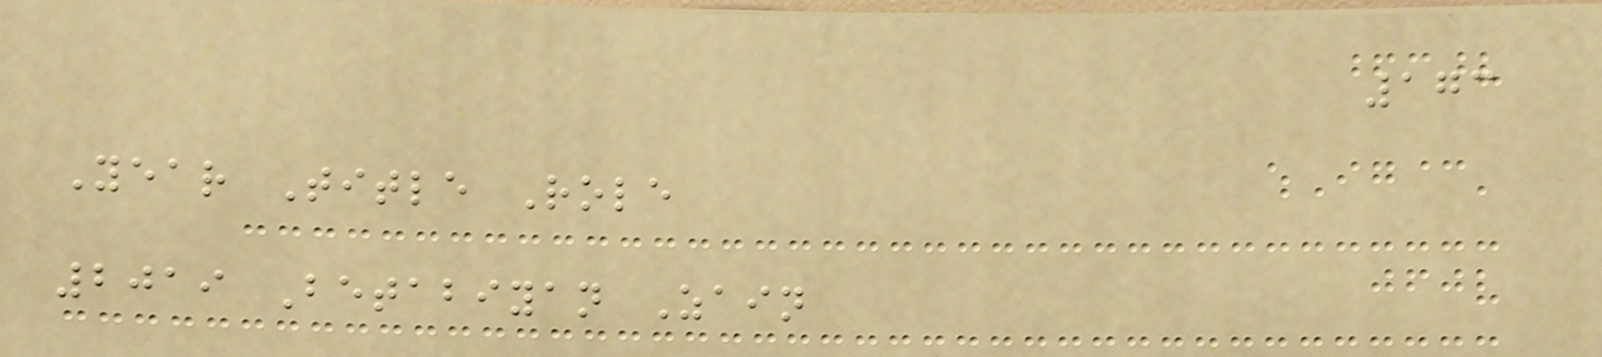173
Year Title Role
2019 Betabiyan Zain
